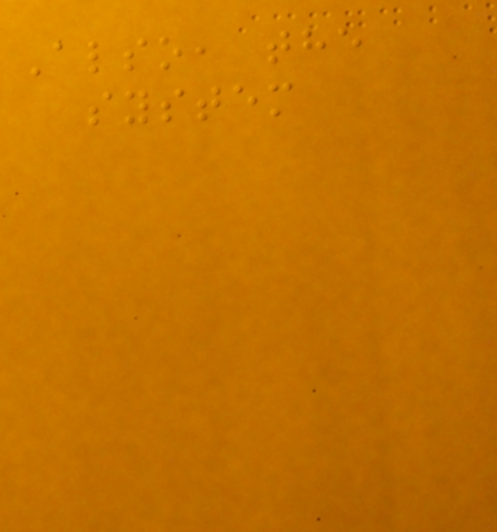Also, the
system
